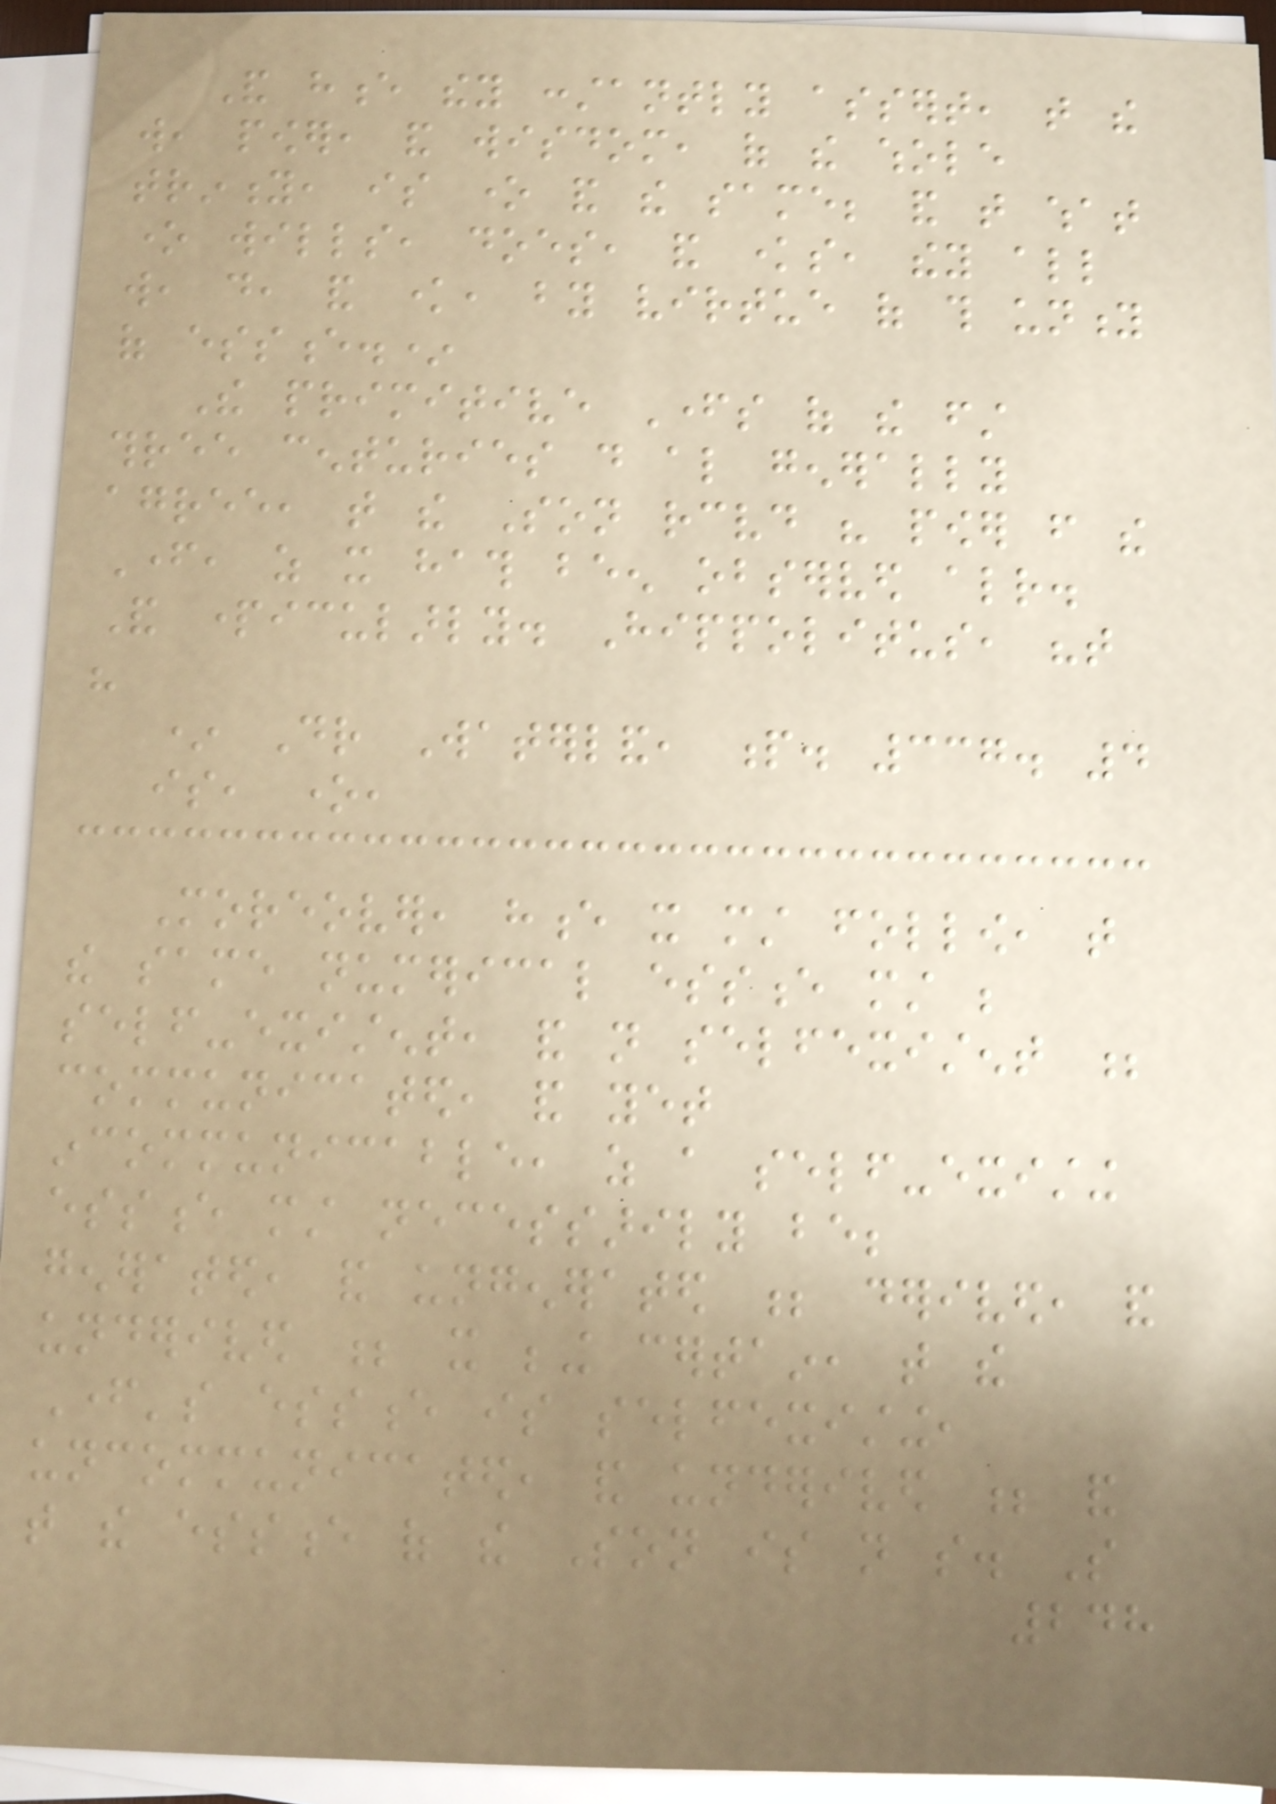And hence they constantly assert, that the
will, power, and wisdom, of the whole
trinity, is one and the same; and that what
one wills, does, and knows, they all
will, do, and know, by virtue of this unity
of essence.*
The primitive Fathers of the first
three centuries do also generally
agree, that the Son received his power from the
Father, as it hath been observed already.
And particularly. Hippolitus, "that
his
* Dr Waterland, p. 337. 4
is, one,
Moreover, hence it must follow, that
the same numerical essence must be
self-existent, and not selfexistent ;
communicated, and yet
incommunicable, as a self-existing
essence must necessarily be;
generated, and ungenerated ; derived, and
underived ; it being certain, that the
Father's essence is selfexisting,
uncommunicated, and underived ; and
that the essence of the Son is not so. So
248
